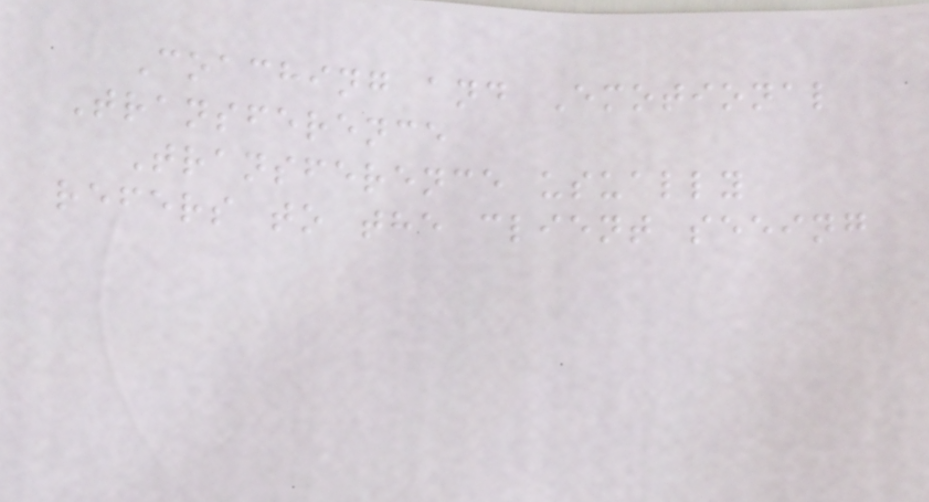Coaching and Emotional
Transference
Transference usually
refers to the client seeing
